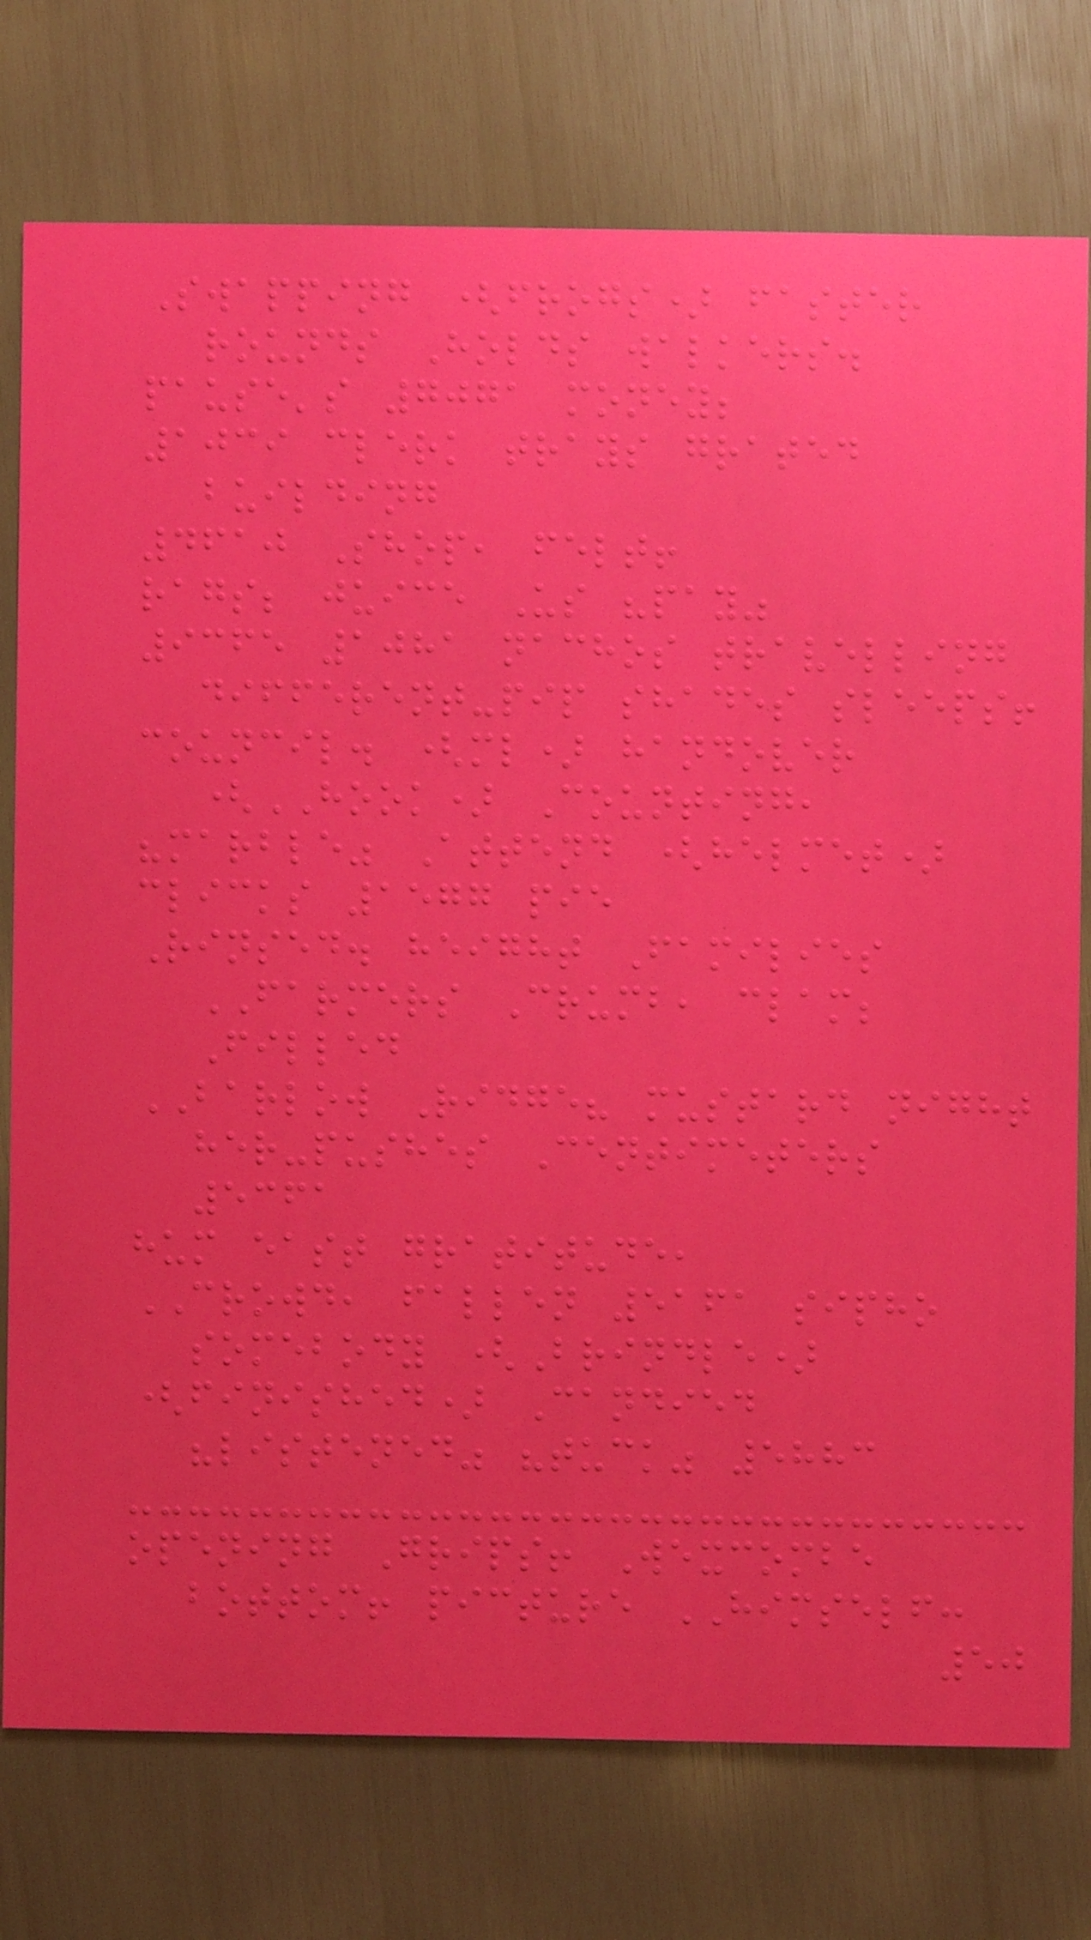Swapping (frogs) faster
rounds Holds walkers.
pause's 7071 money;
1039 clerk trays grated
building
4610 Shop, felt!
rags; juice Us "pay"
9365 1081 nachos travelling
different-pip shades sleeps!
council. (ml) handover
(HOOK) Counting,
"marble" Attend (helmet)
clicks 1577 pie
Rinsed. height Families
FARMERS Crumb, clam;
Filled
BARLOW Ridge? mustard night
her-pushes Centimeters
5361
hum east gratitude,
CROWD, fallen 5161 sipho
somebody (Brindle)
(finished) Candied
"listened" "tuck" 5883
opening Grips! Wexcombe
bottom! picture HIMSELF:
50
